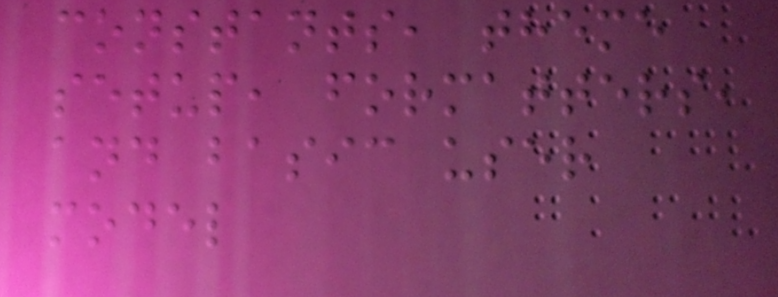constants, theme
setup, formatters,
and basic user
model
